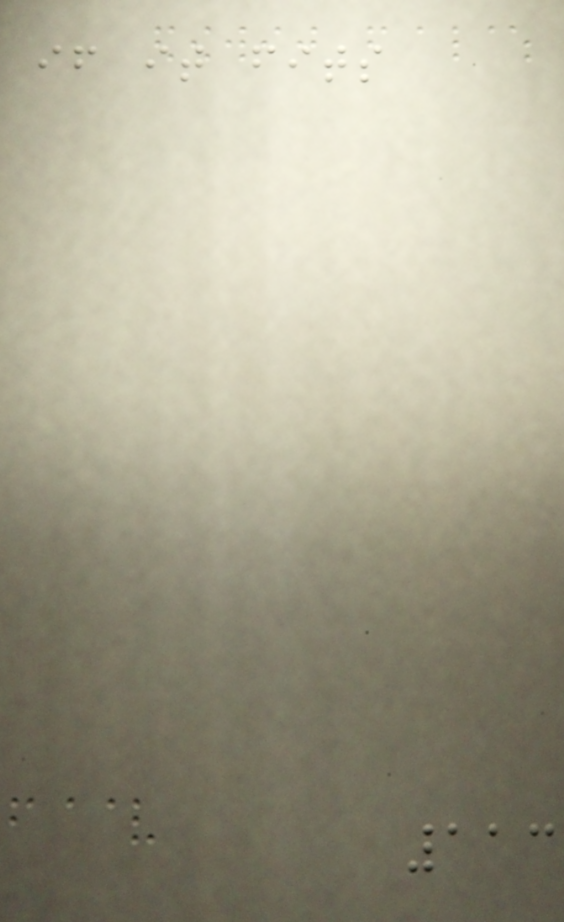if it fits
113
